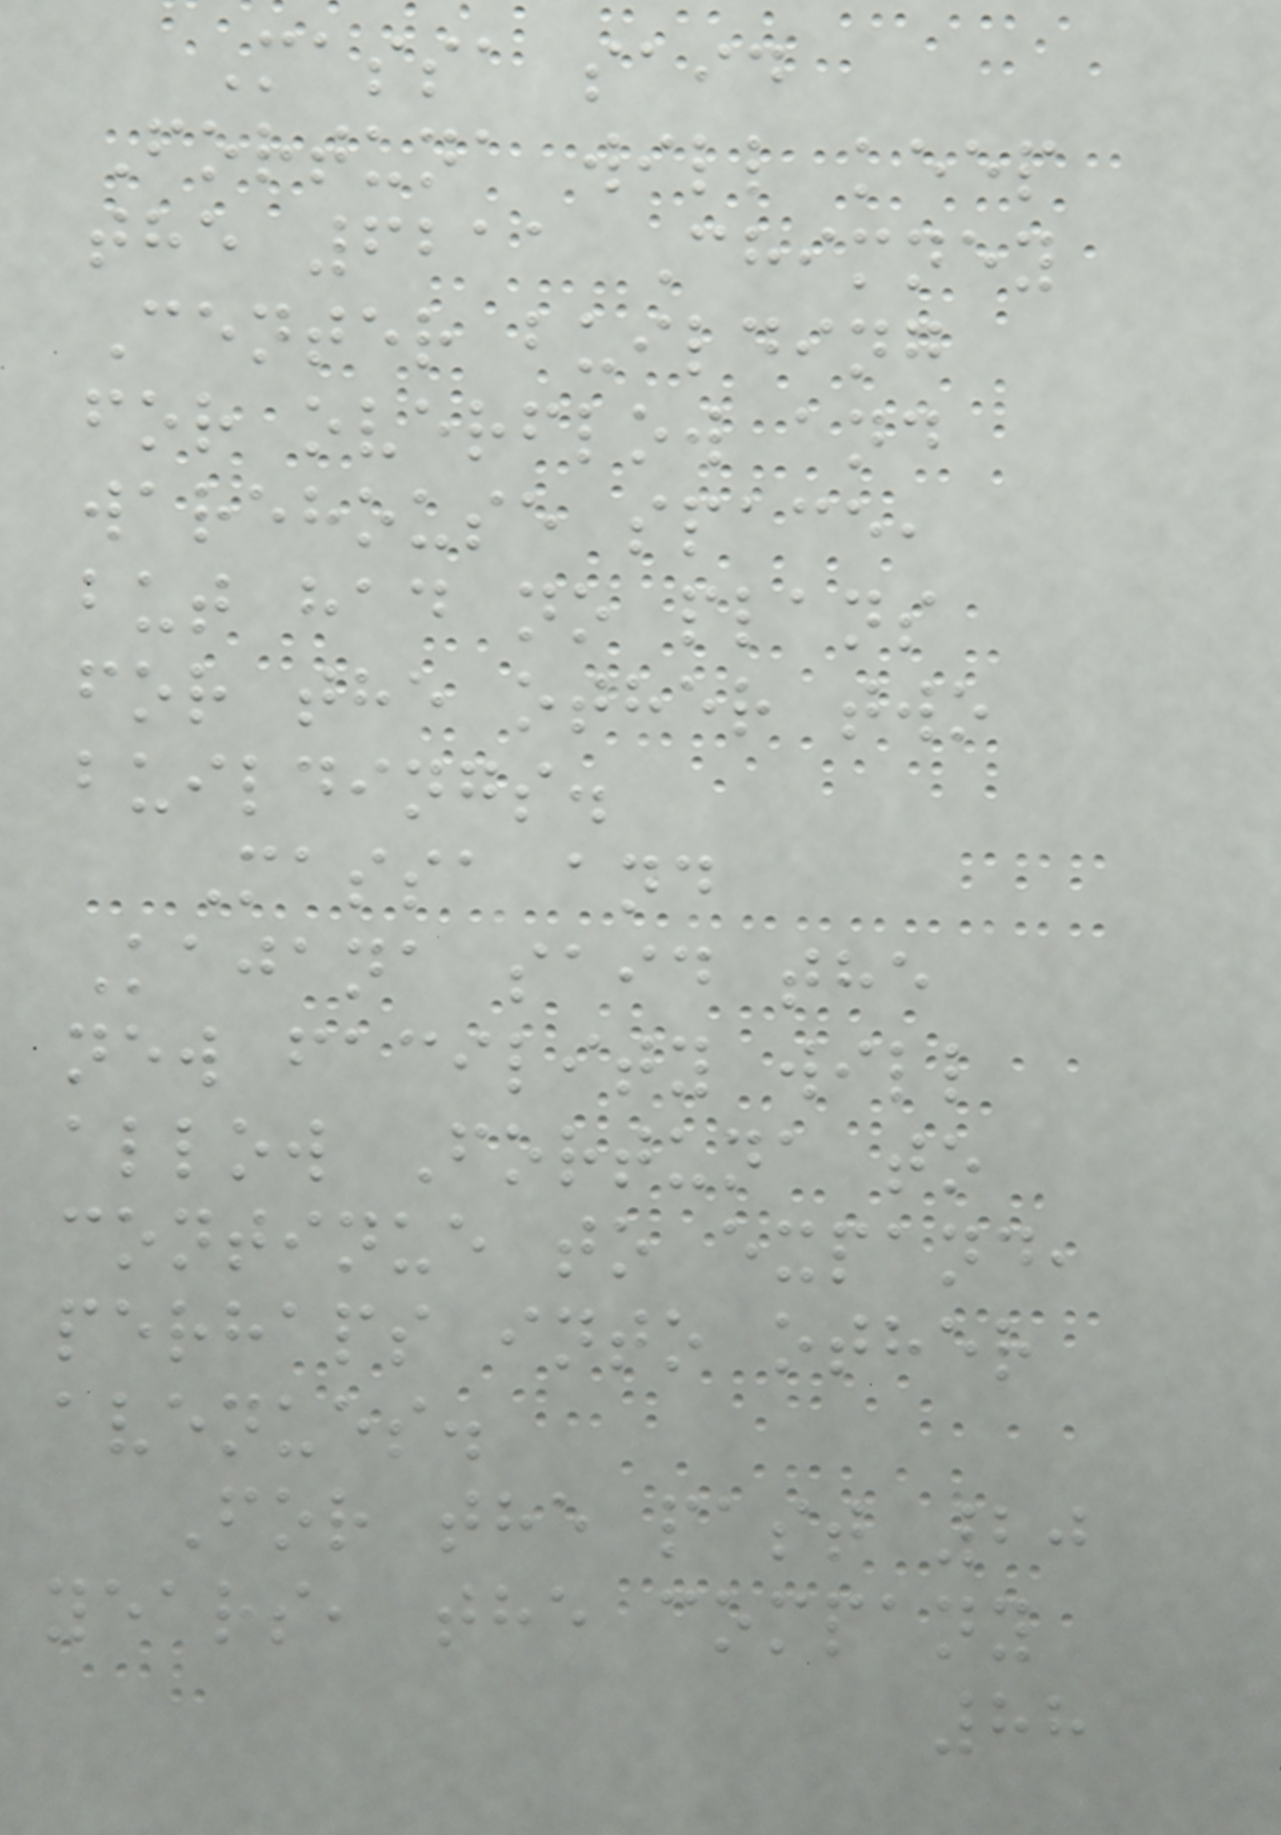Massa said
Fortuna will keep
the 6211 Chimney
Center building
for overflow and
warehouse space,
but had no plans
for the other two
buildings.
Massa and
Kajana said the
new facility will
allow Fortuna to
continue to expand,
perhaps into other
avenues.
For the past 20
years, the company
88
